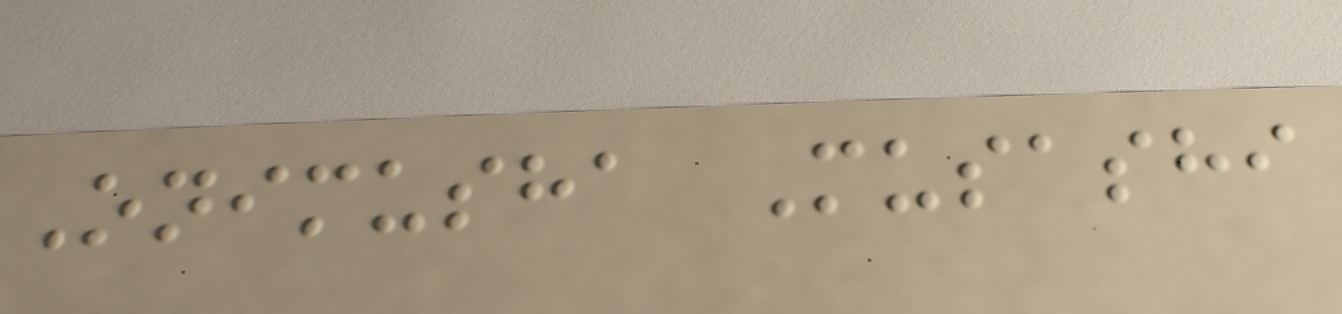Onimusha Musashi
